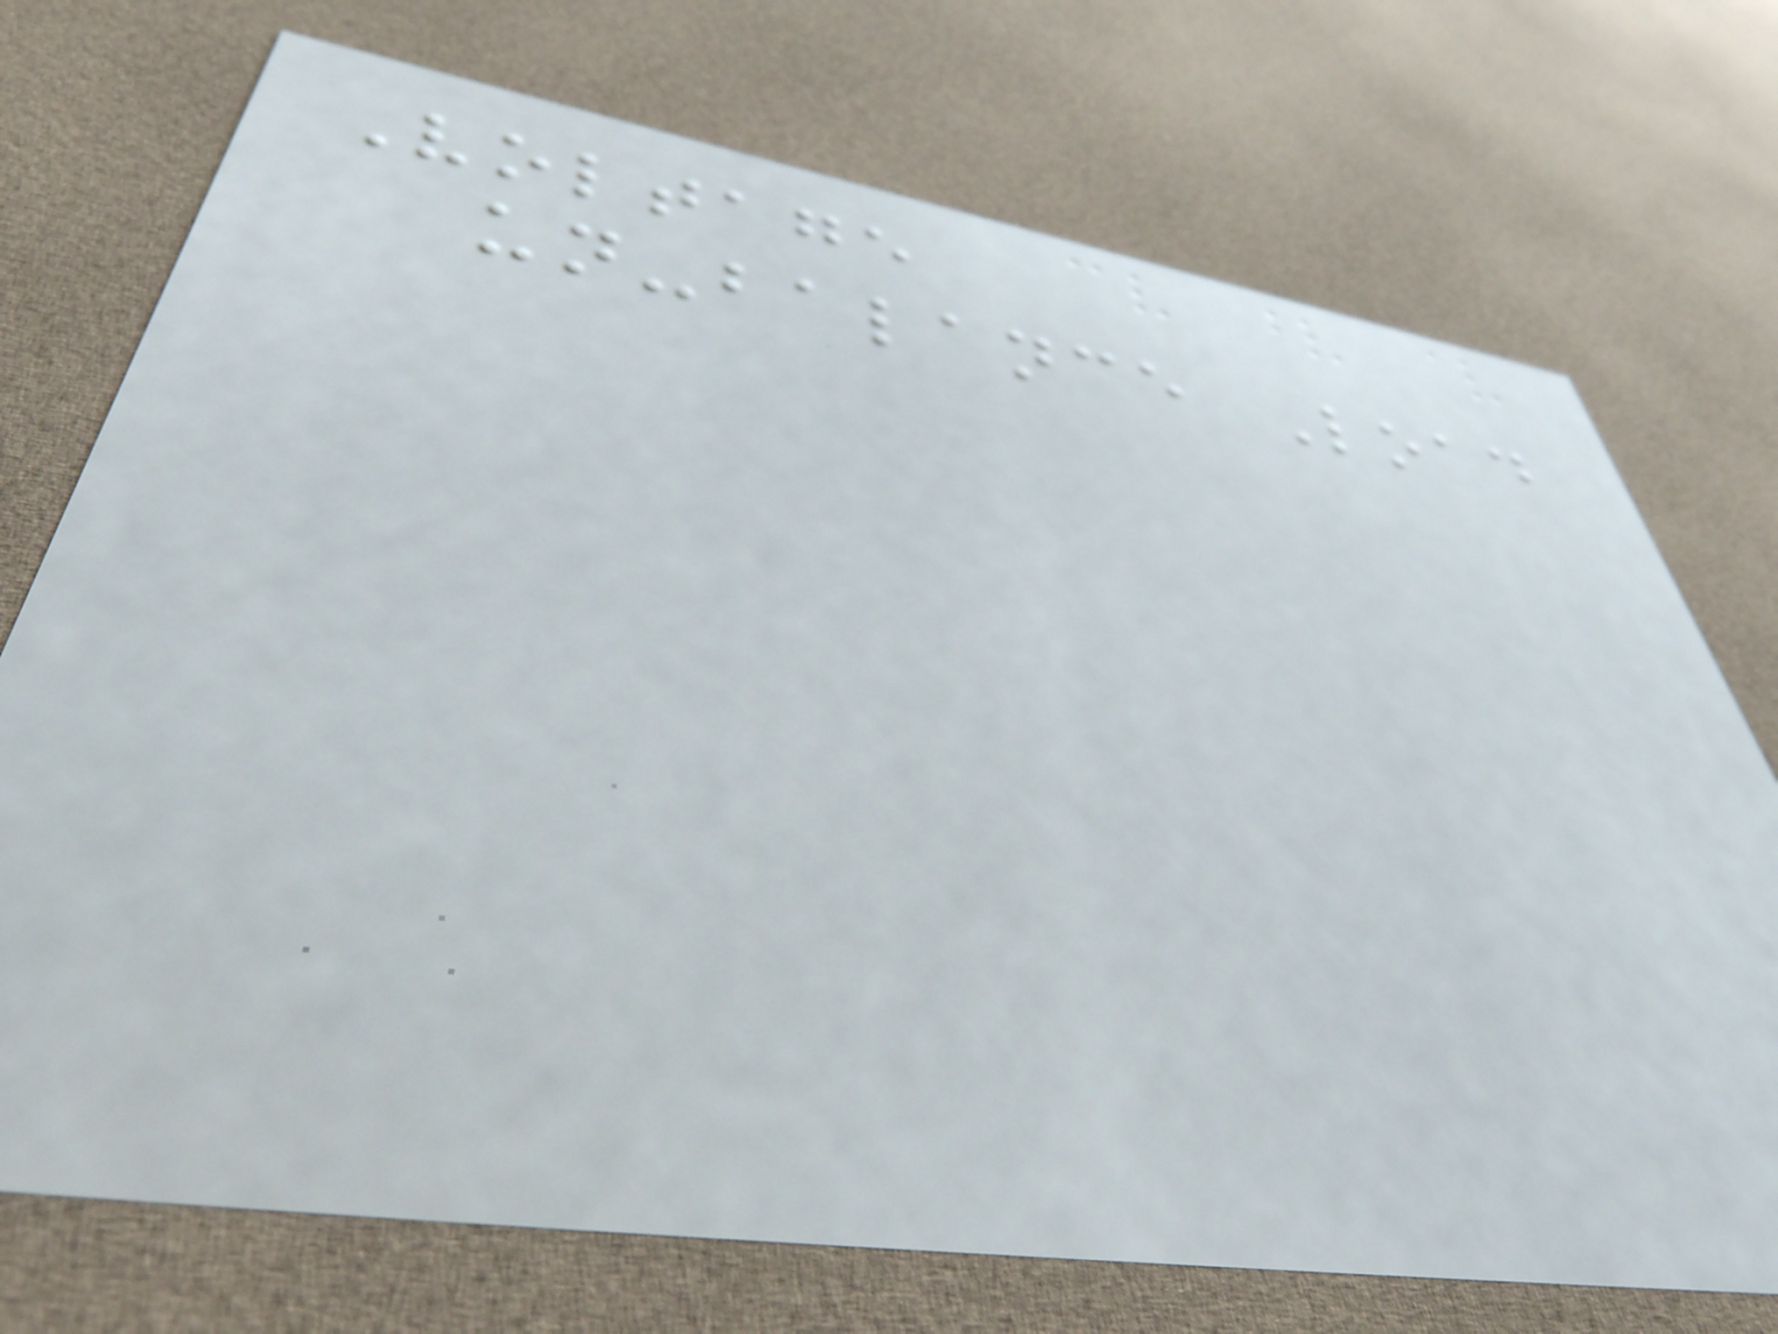Voltage
un-balance Load
